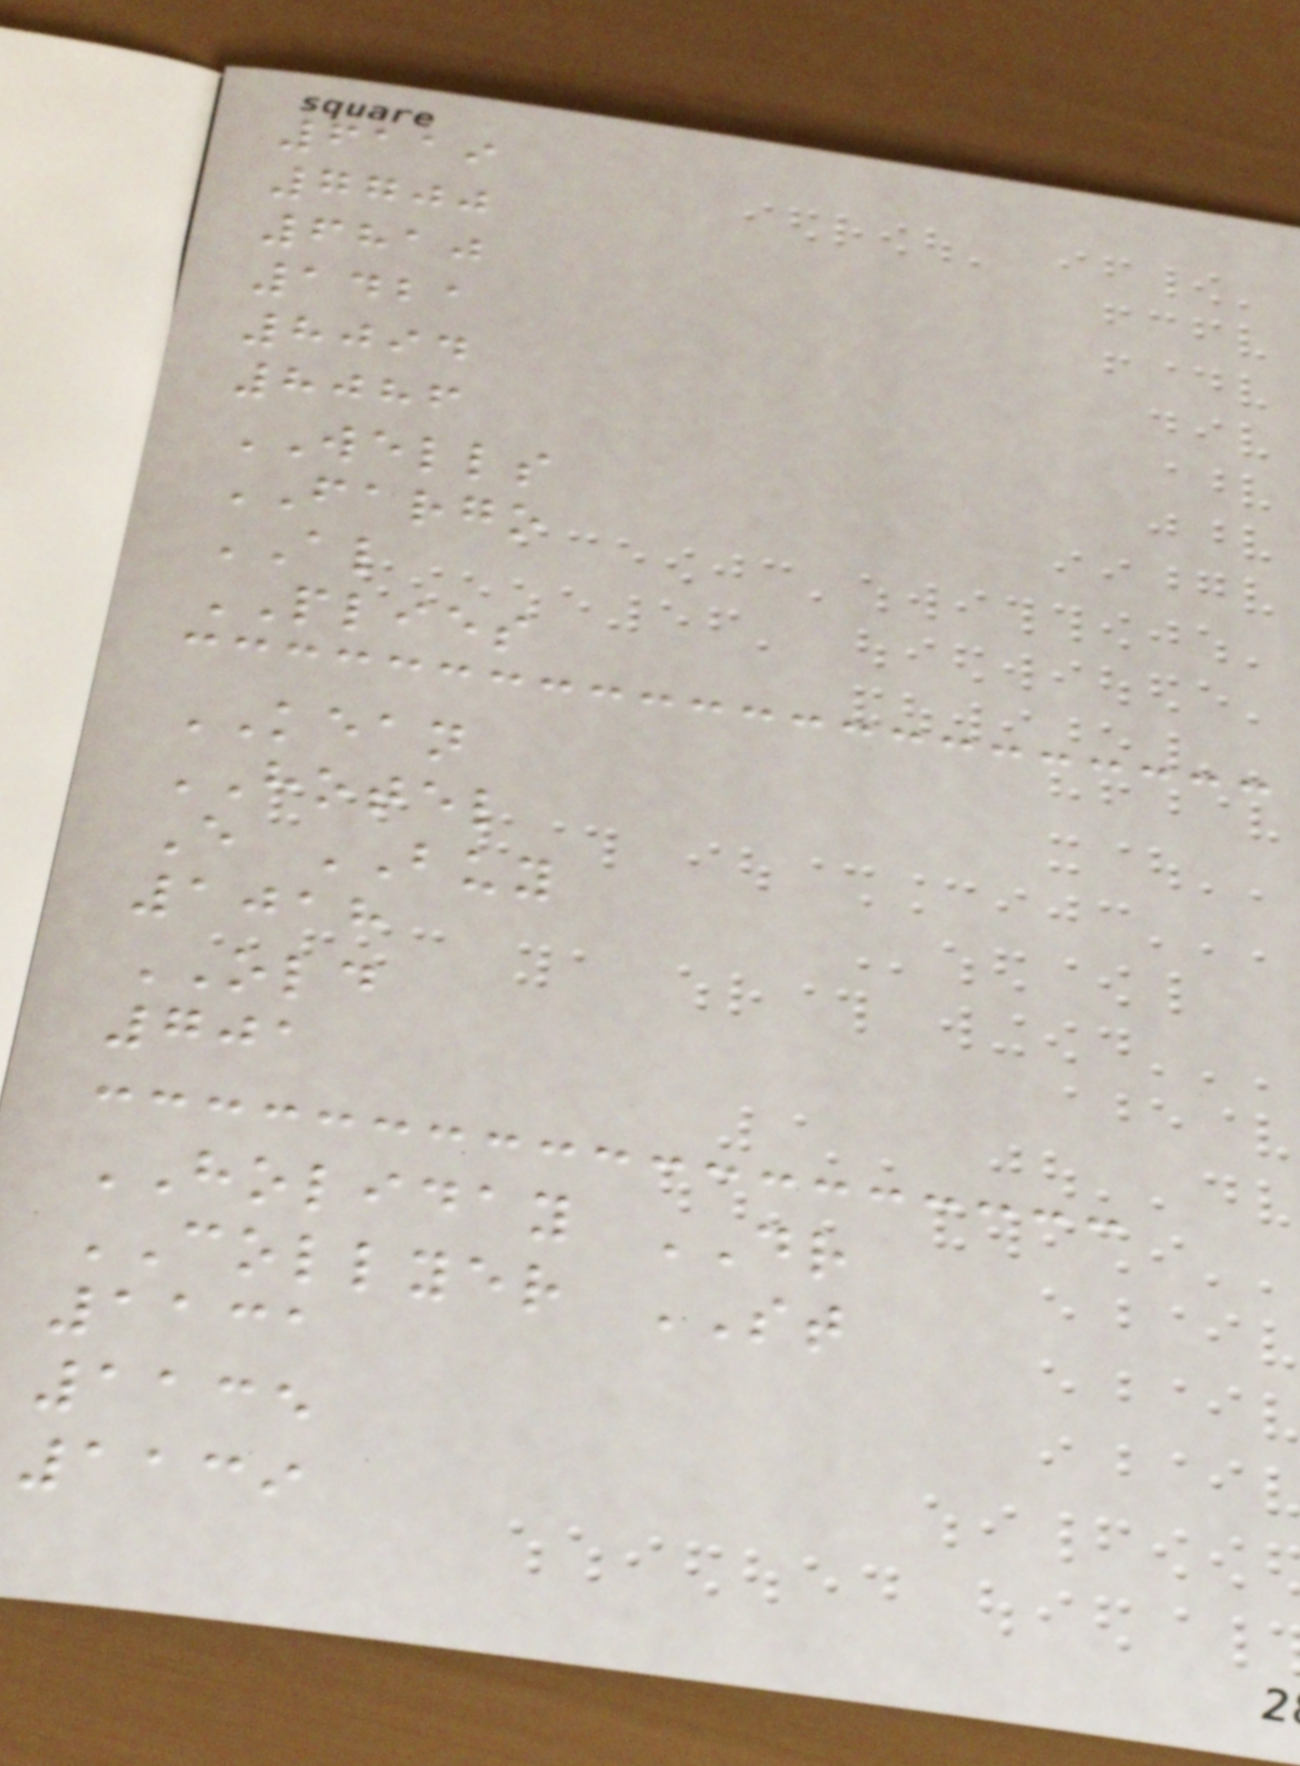6119
7700
6810
1421
8094
8086
WELLS
FARGO
AL
PLIES
KEAN
HOTEL
E BUY
1018
OLD
701
HOLIDAY DR
COLLYER ST
1131
1135
1139
